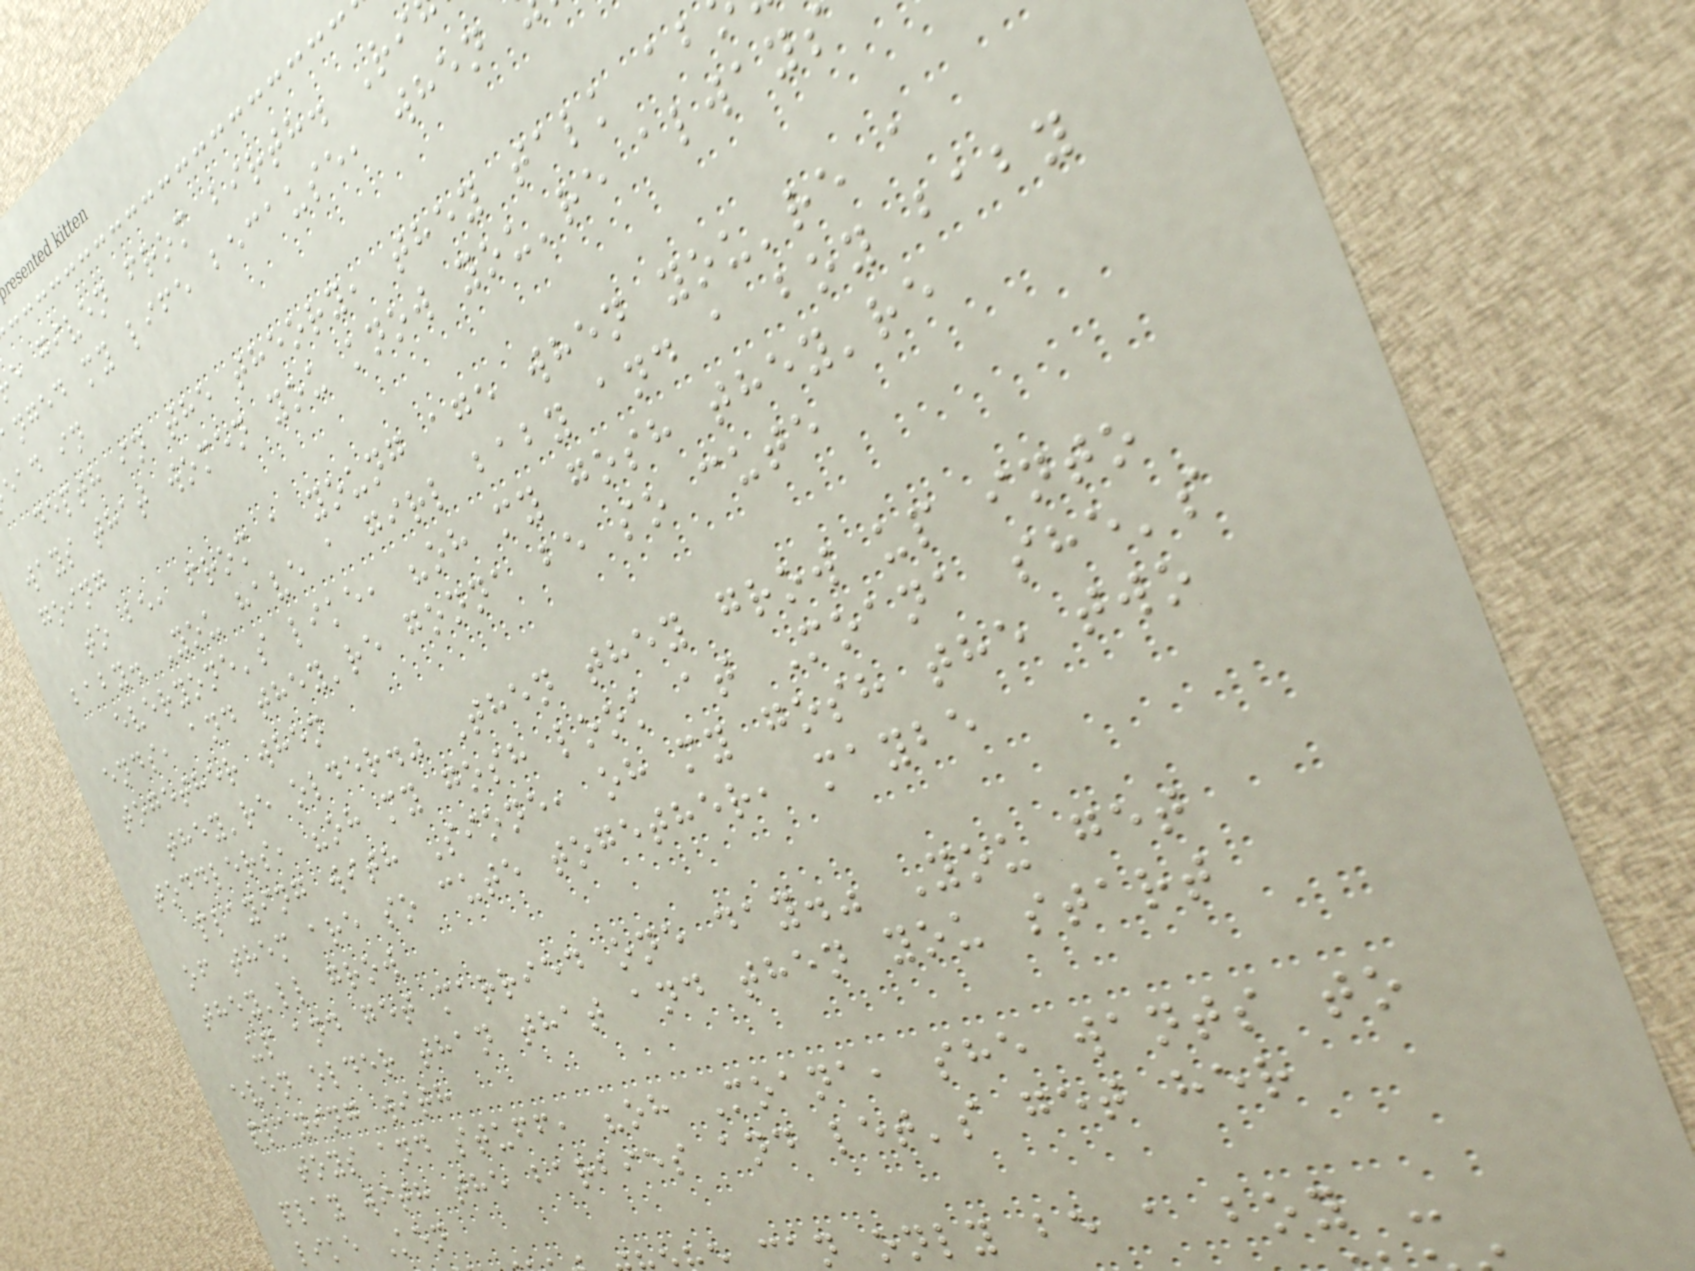e given from birth. Ri
nged my life because, when
ead in
depth in the theory, they talk ab
ways that women you know you're always
going
to be, from a young age when you're a
baby. You have a girl baby and a boy baby
everyone's like, "oh my gosh they're
ends, and they're gonna be so cute
together when
they're older." Then they grow up into
toddlers, "oh my gosh look at Moana she's
playing with Sione, oh my gosh the two
of them are so cute together, maybe
they'll grow
up and get married one day." You get
even older than that and then you start
playing with
toys and stuff, "oh Moana, she wants to
play with the barbies and let's get her
like Ken
an only be a boy -
